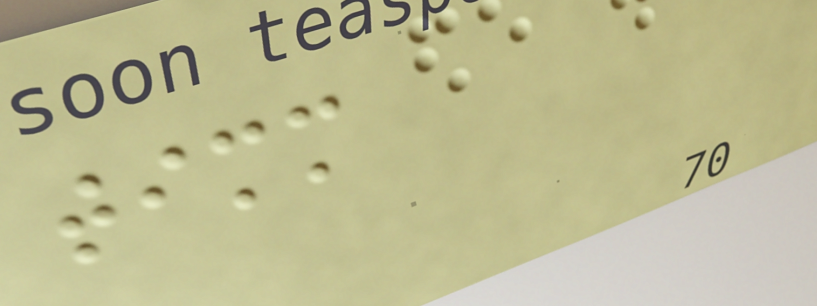timm
